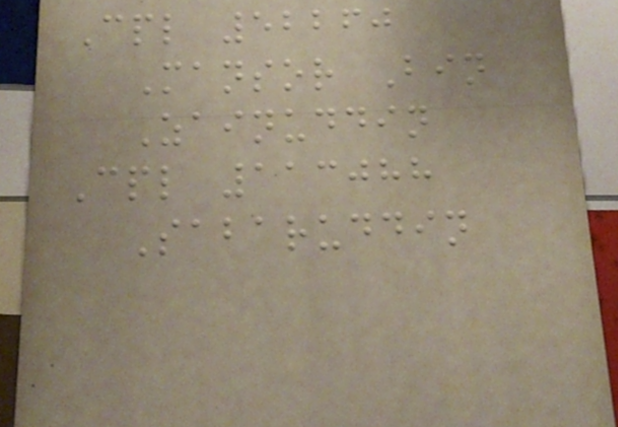Cpl 52260
Mansor Bin
Zainuddin
Cpl 113088
Sabaruddin
